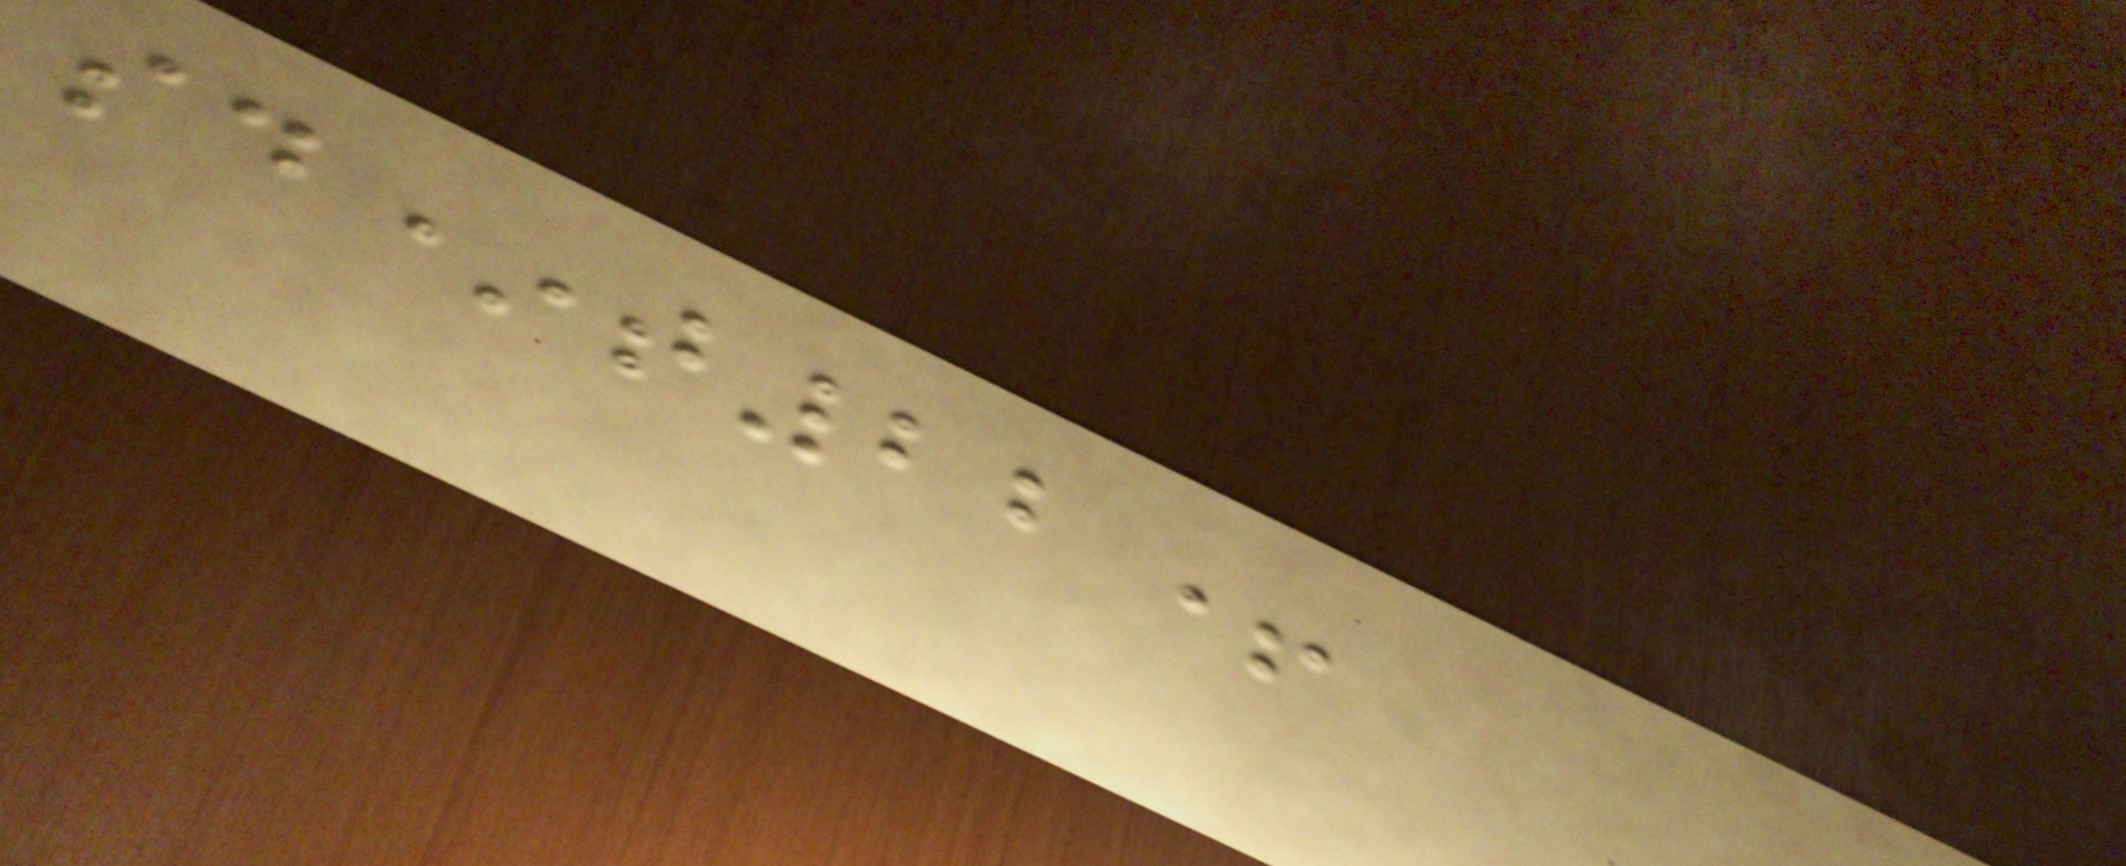sd*t22+
